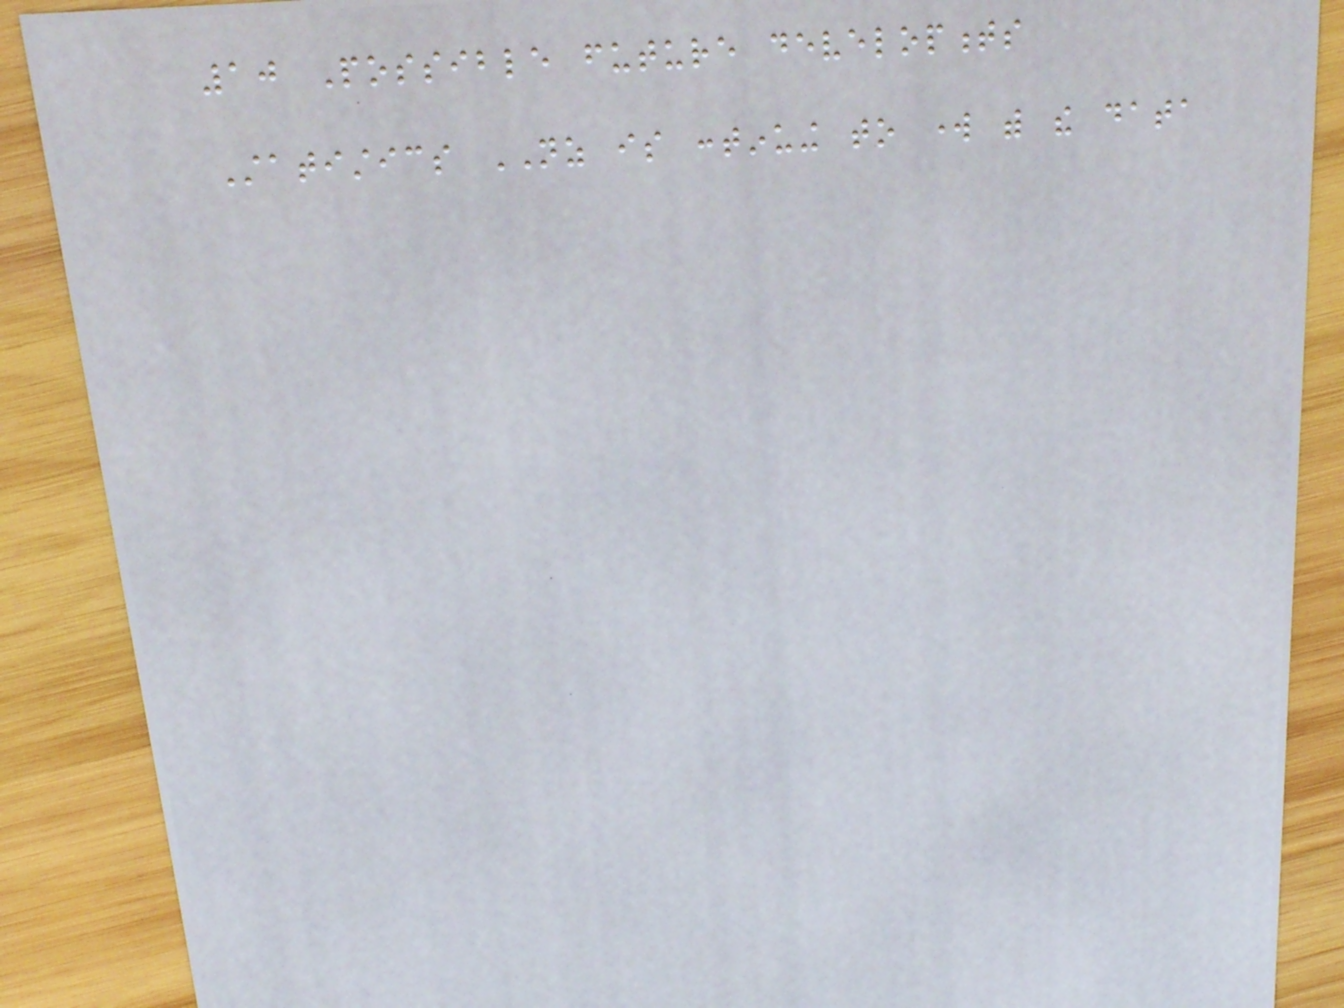10 Possible future developments
Statistics NZ is continuing to work with the data
